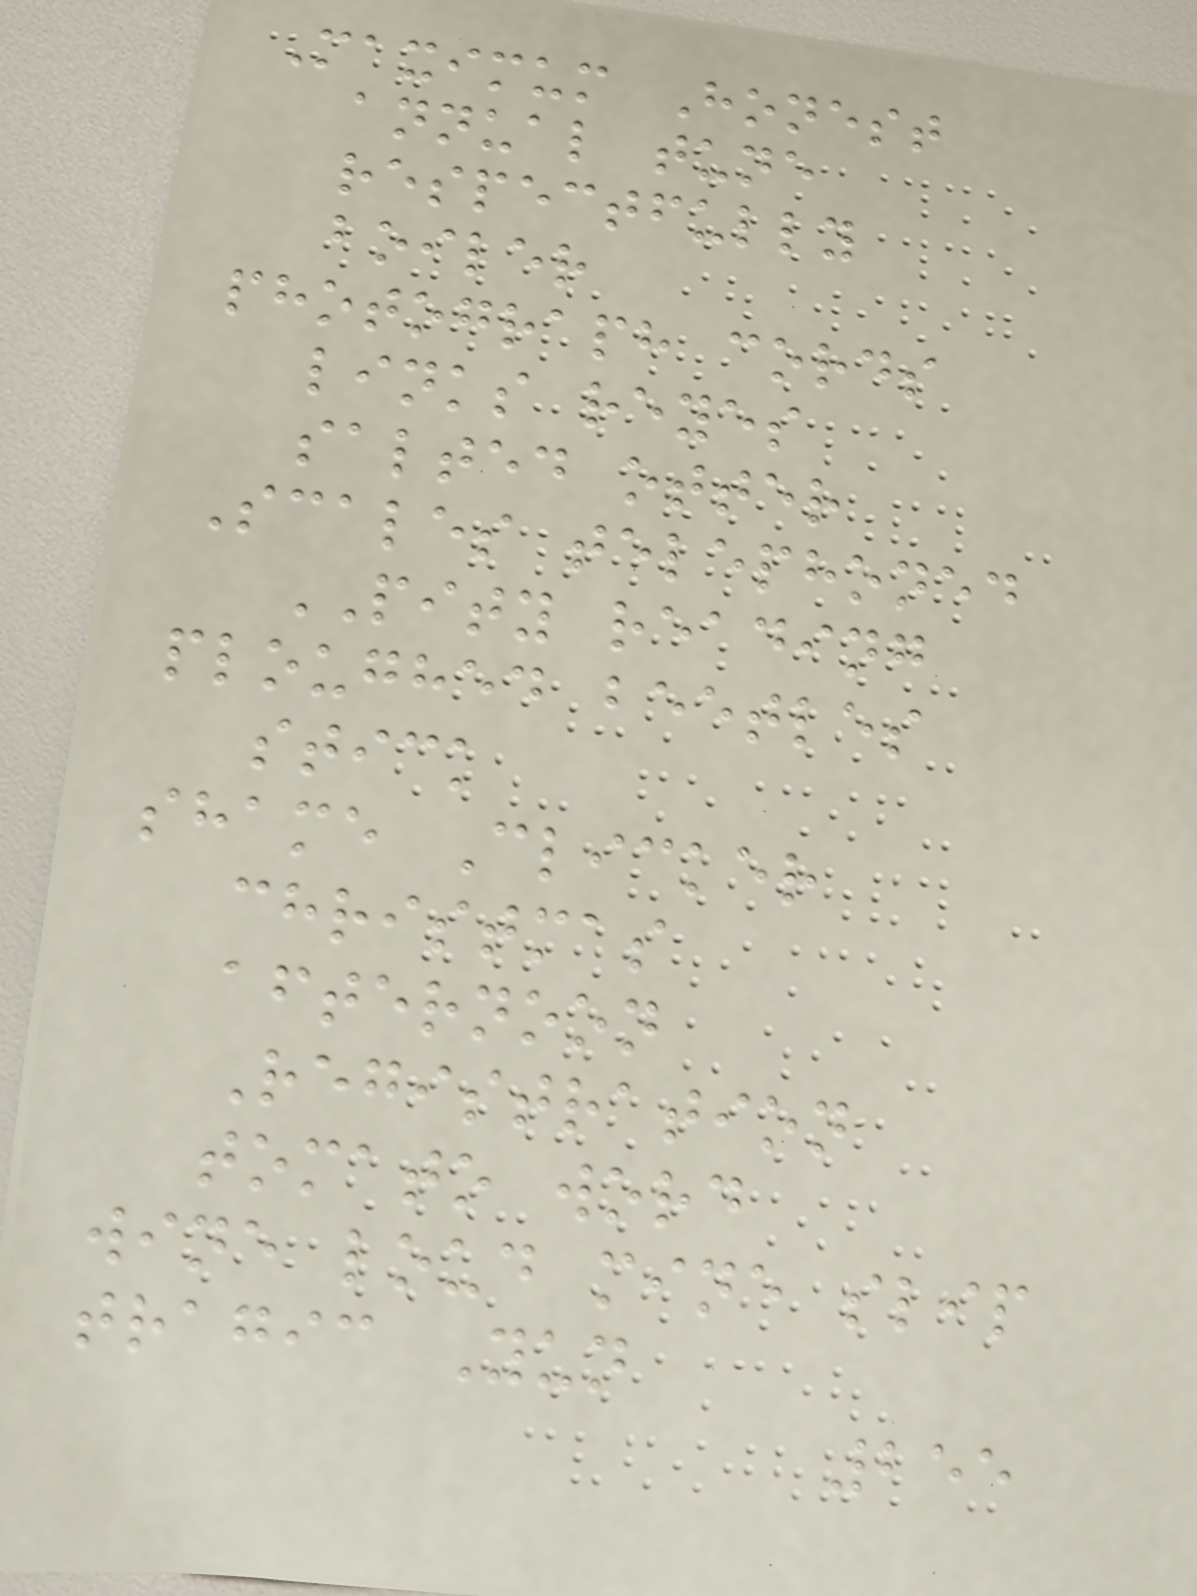Maximum Honest
annual tune
respectfully
boiler
photograph cords
links reyes
salted otter
Scales telephoned
PITY reading
ploughed beetles
stick
shame Clicker
christmas
afternoon
Registration
tomato word
wine loud mine slip
tragic Yun
255
